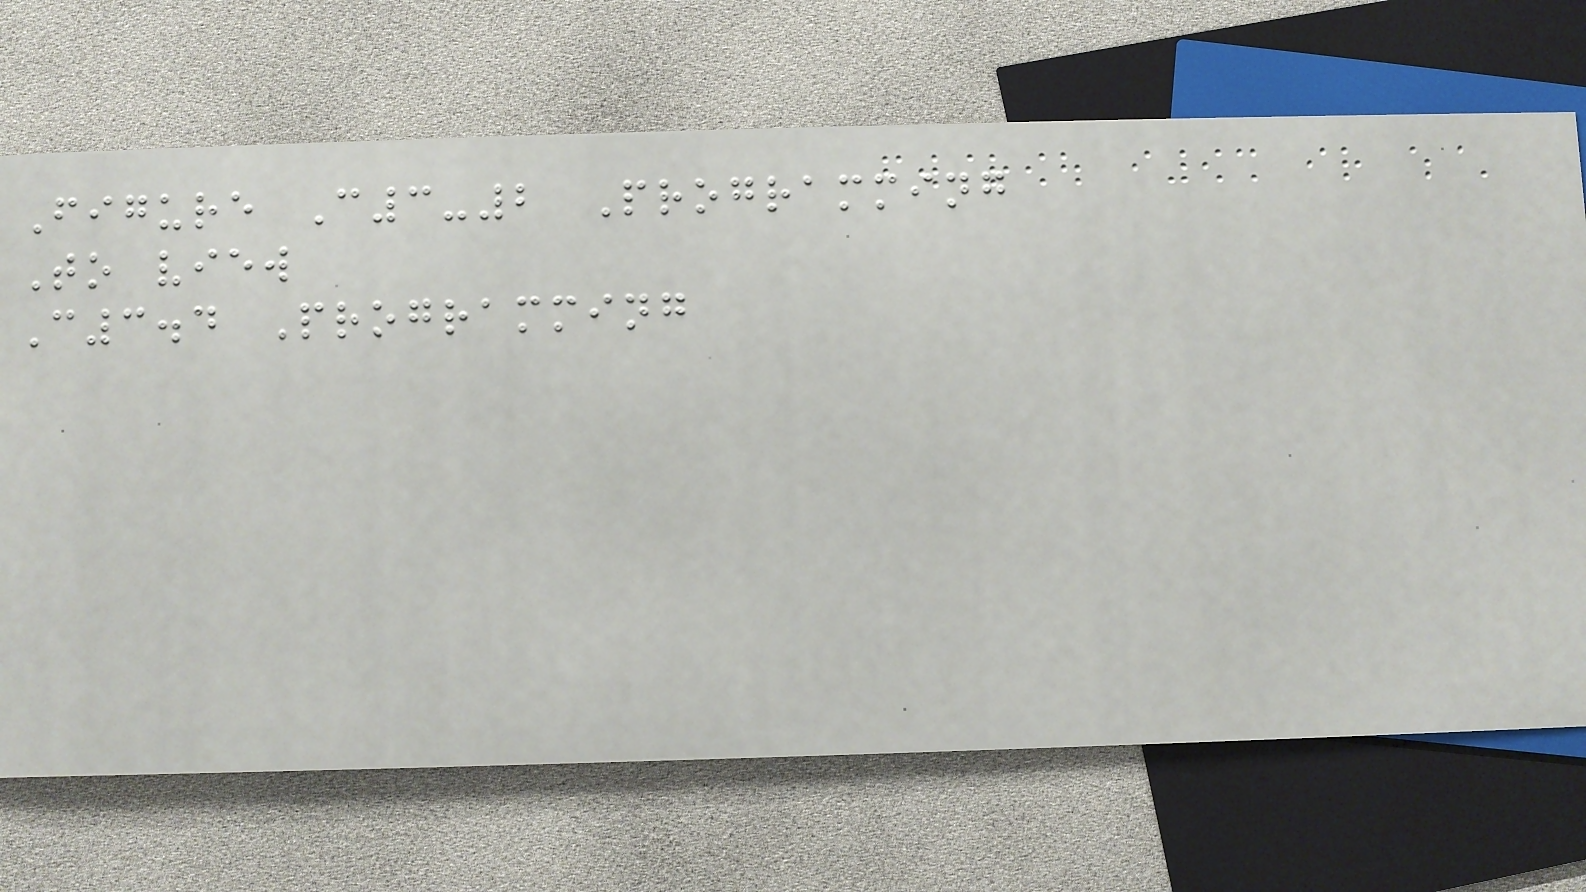Figure C3-2 Programming
To view
C3.4 Programming
